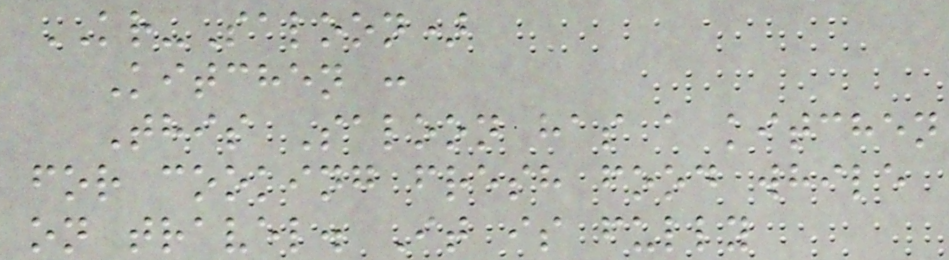KR-Saloon)
Kitchen :
This Saloon has a kitchen
for cooking fresh food while
on travel. It is fully
